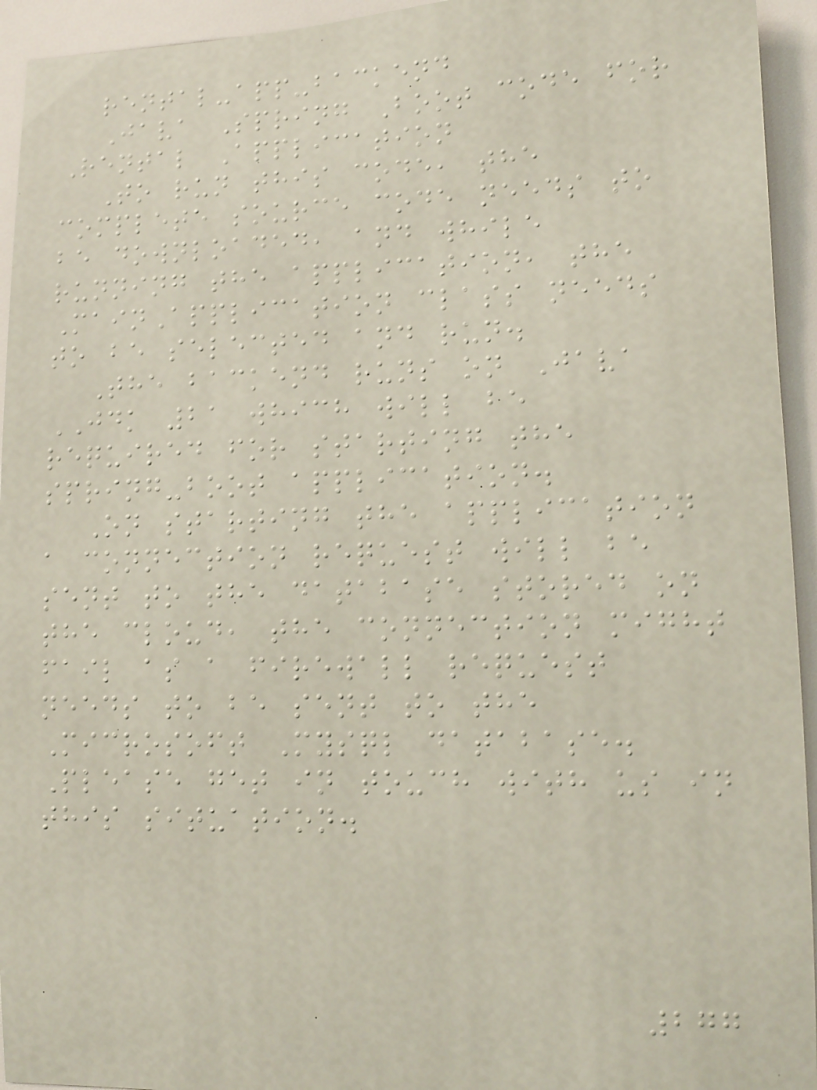rental-app-backend
Java Spring Boot code for
Rental Application
To run this code, the
complete source code needs to
be downloaded, and while
running the application, the
MainApplication class needs
to be selected and run.
The backend runs on Java
JDK 21 which will be
required for starting the
spring-boot application.
On starting the application
a connection request will be
sent to the database stored on
the cloud, the connection might
fail as a firewall request
needs to be sent to the
Microsoft Mysql database.
Please get in touch with us in
this situation.
277
